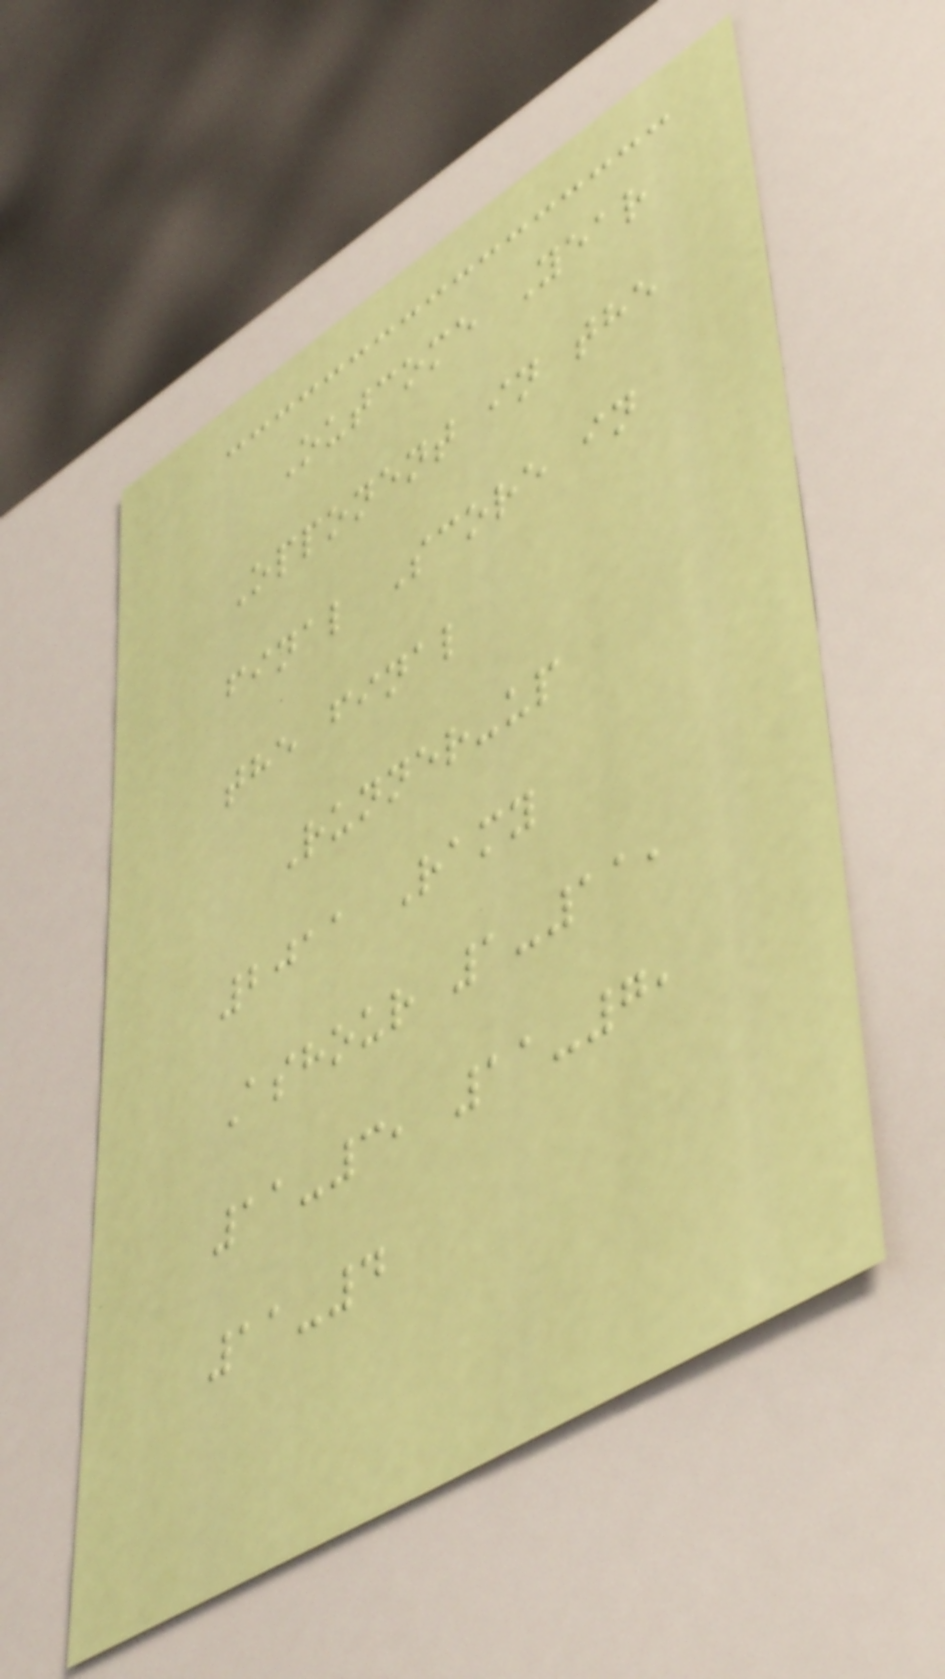Outcome Year
Opponent in the
final Score in
the final
Runner-up
2011 Ramy
Ashour 1-11,
11-3, 11-7,
11-4
